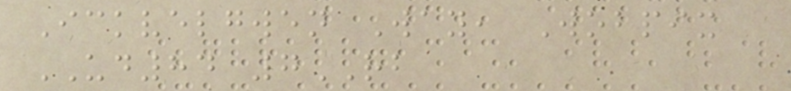Ickvelgwen Way, Wobpix
UD84 7RB
